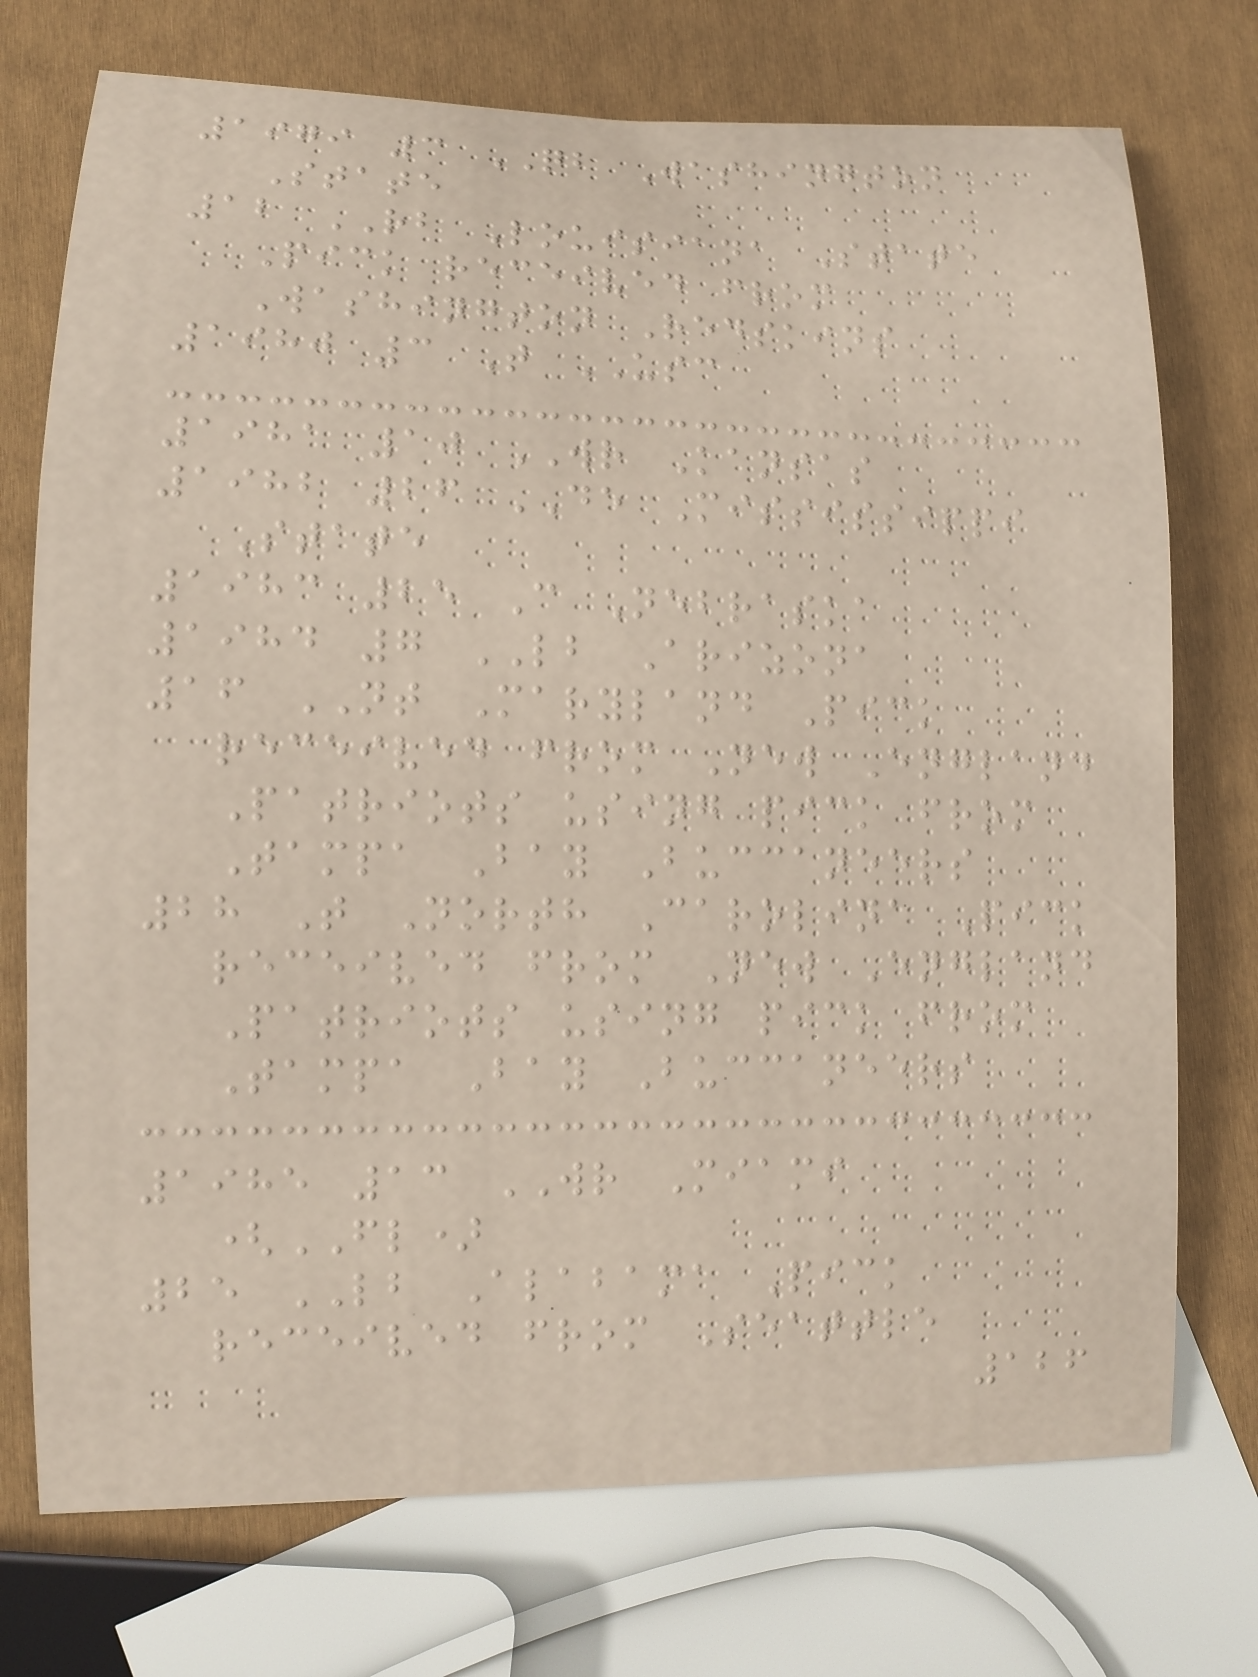1979 3 QB Washington
State
12 RB Louisiana State
Pick received from
Washington Redskins
1980 3 T USC
1981 10 WR Kansas
1982 26 DE Mississippi
State
1983 25 C Nebraska
1984 7 LB Arizona
16 NT Maryland Pick
received from New England
Patriots using pick from
Tampa Bay Buccaneers
28 T North Carolina Pick
received from New England
Patriots using pick from
Tampa Bay Buccaneers
1985 13 WR Miami
(FL)
25 LB Alabama Pick
received from Seattle
126
